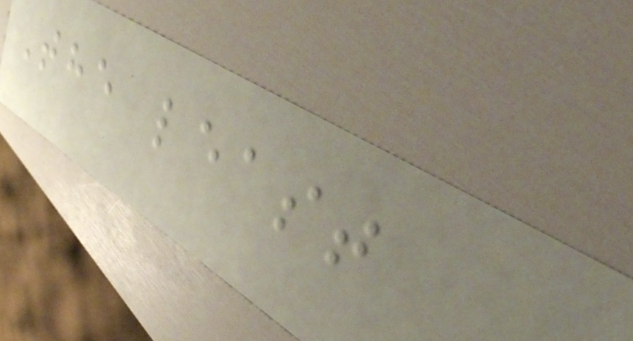The least
